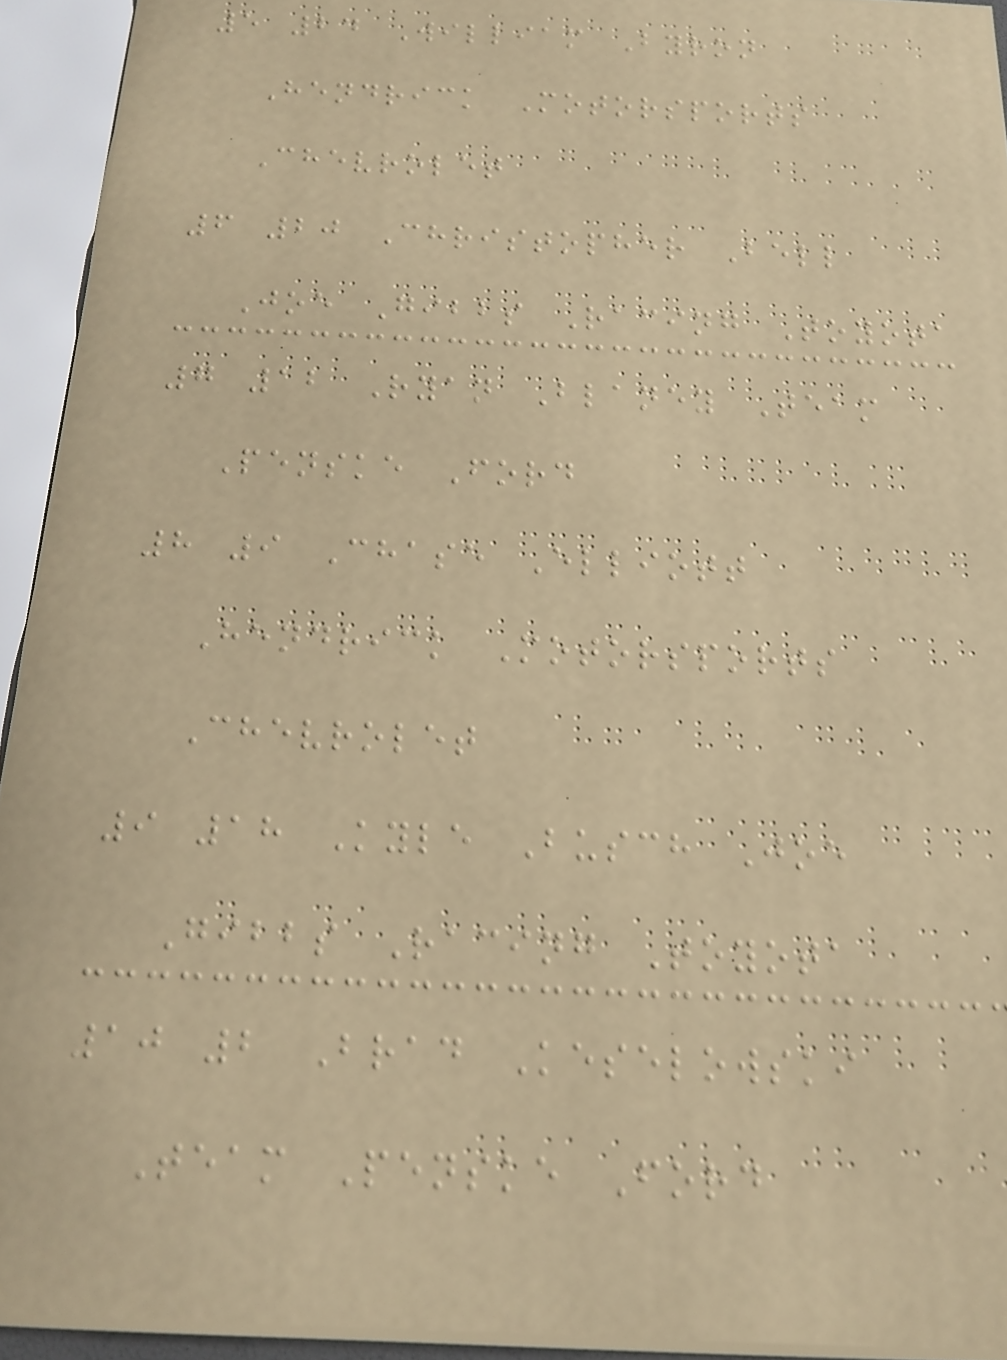5 24 William Byron
Hendrick Motorsports
Chevrolet
6 20 Christopher Bell
Joe Gibbs Racing Toyota
7 12 Ryan Blaney Team
Penske Ford
8 9 Chase Elliott
Hendrick Motorsports
Chevrolet
9 18 Kyle Busch Joe
Gibbs Racing Toyota
10 2 Brad Keselowski
Team Penske Ford
